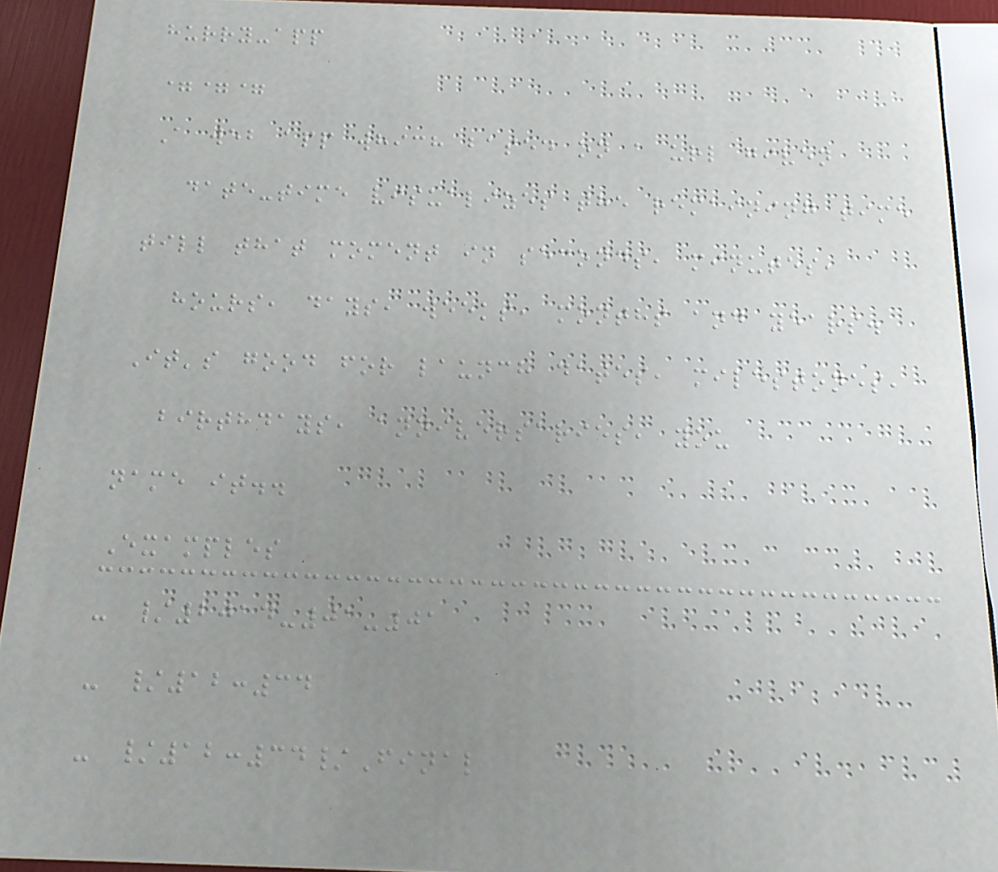hurry-app
===
A web app which based on a url given
date-time visualizes the remaining time
till that moment in seconds, minutes,
hours, days, weeks, months and years.
It's good for launch dates, milestones,
birthdays, anniversaries, you
name it..
Examples
- /2014-01-01
- /12:34
- /12:34/Final
